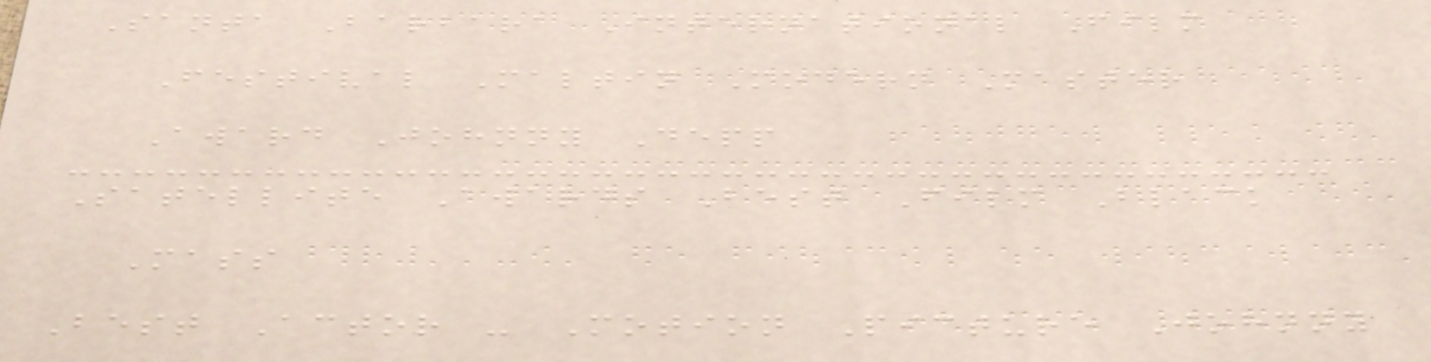Santa Barbara International Film
Festival Maltin Modern Master
Award Johnny Depp
Satellite Awards Best Film Black
Mass
Best Actor - Motion Picture Johnny
